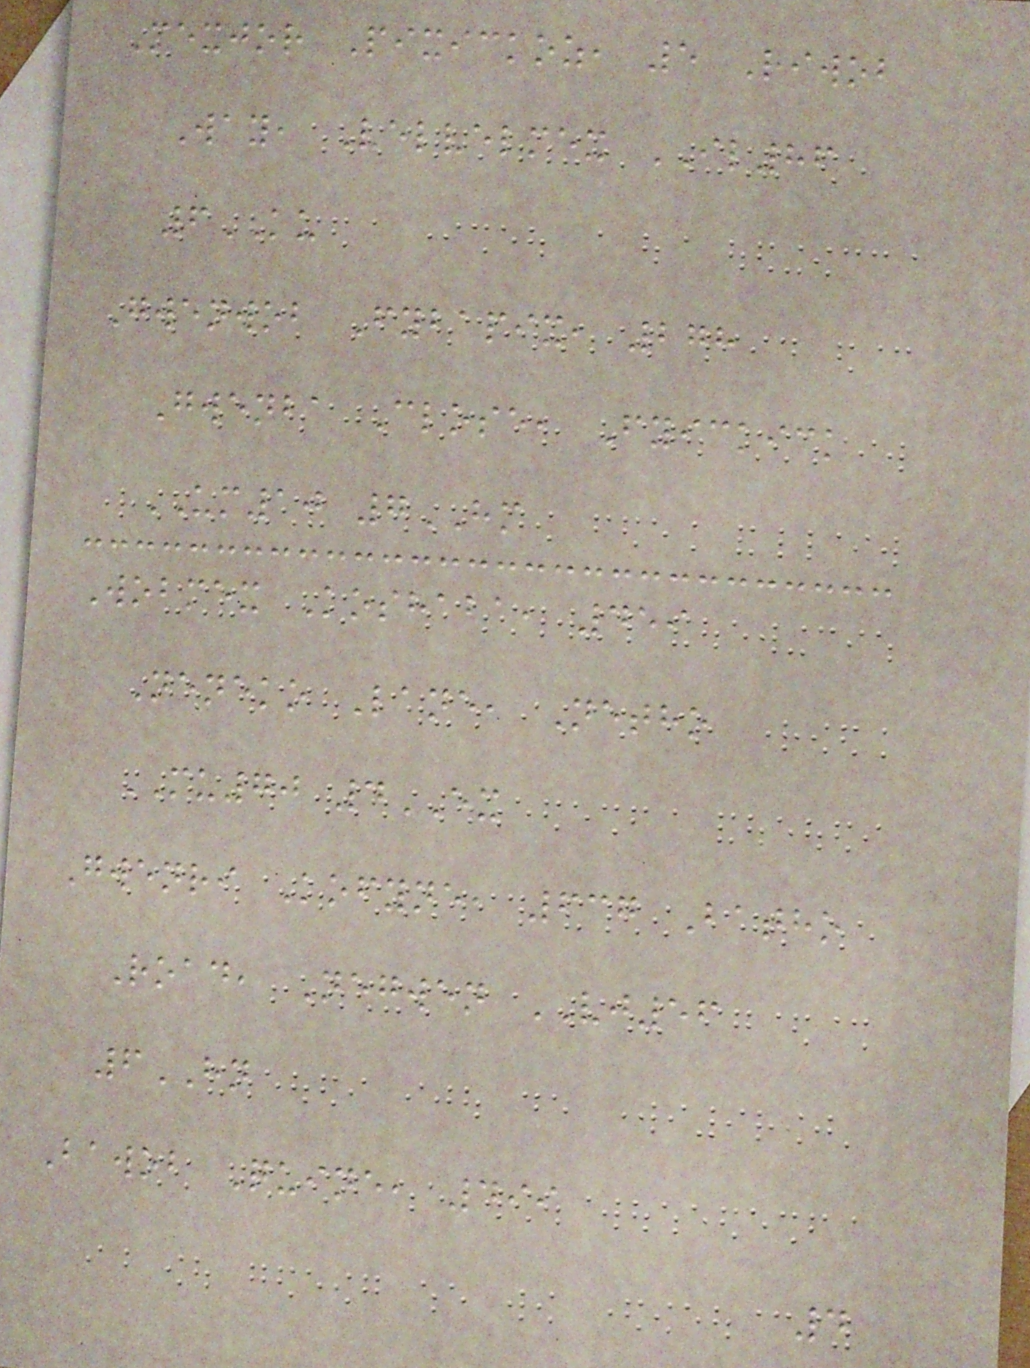Mexjor Pixickoz, 5 Riwob
Way, Velvelmex IL86
6KU
Gwenwob Fybapix, 278
Gwenba Close, Fyickick
UM10 7HM
Wobmex Koshaba, 459
Neneko Lane, Netho
MU70 4EX
Gwenri Kofyne, 637 Batho
Road, Negwen VJ56
6HN
Bawob Quine, 499
4
